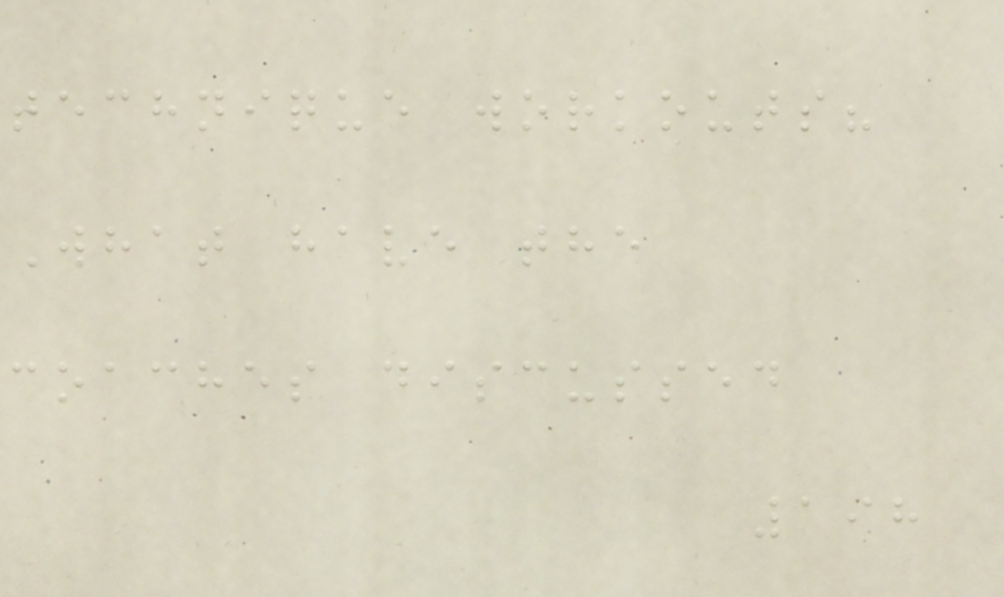technique workouts?
What have the
coaches discussed
198
